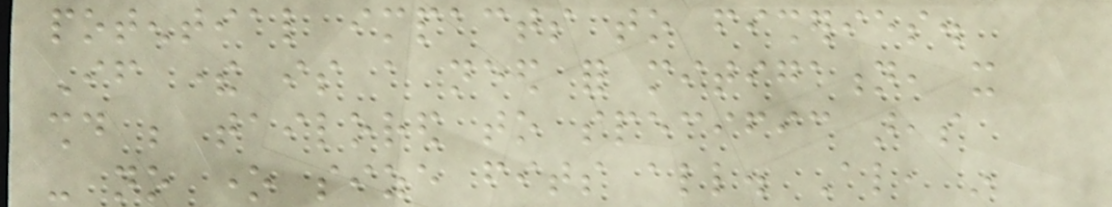potential impacts to fisheries.
If there is a need for mitigation, it
should be tailored to specific areas
- no one size fits all. Also, in
